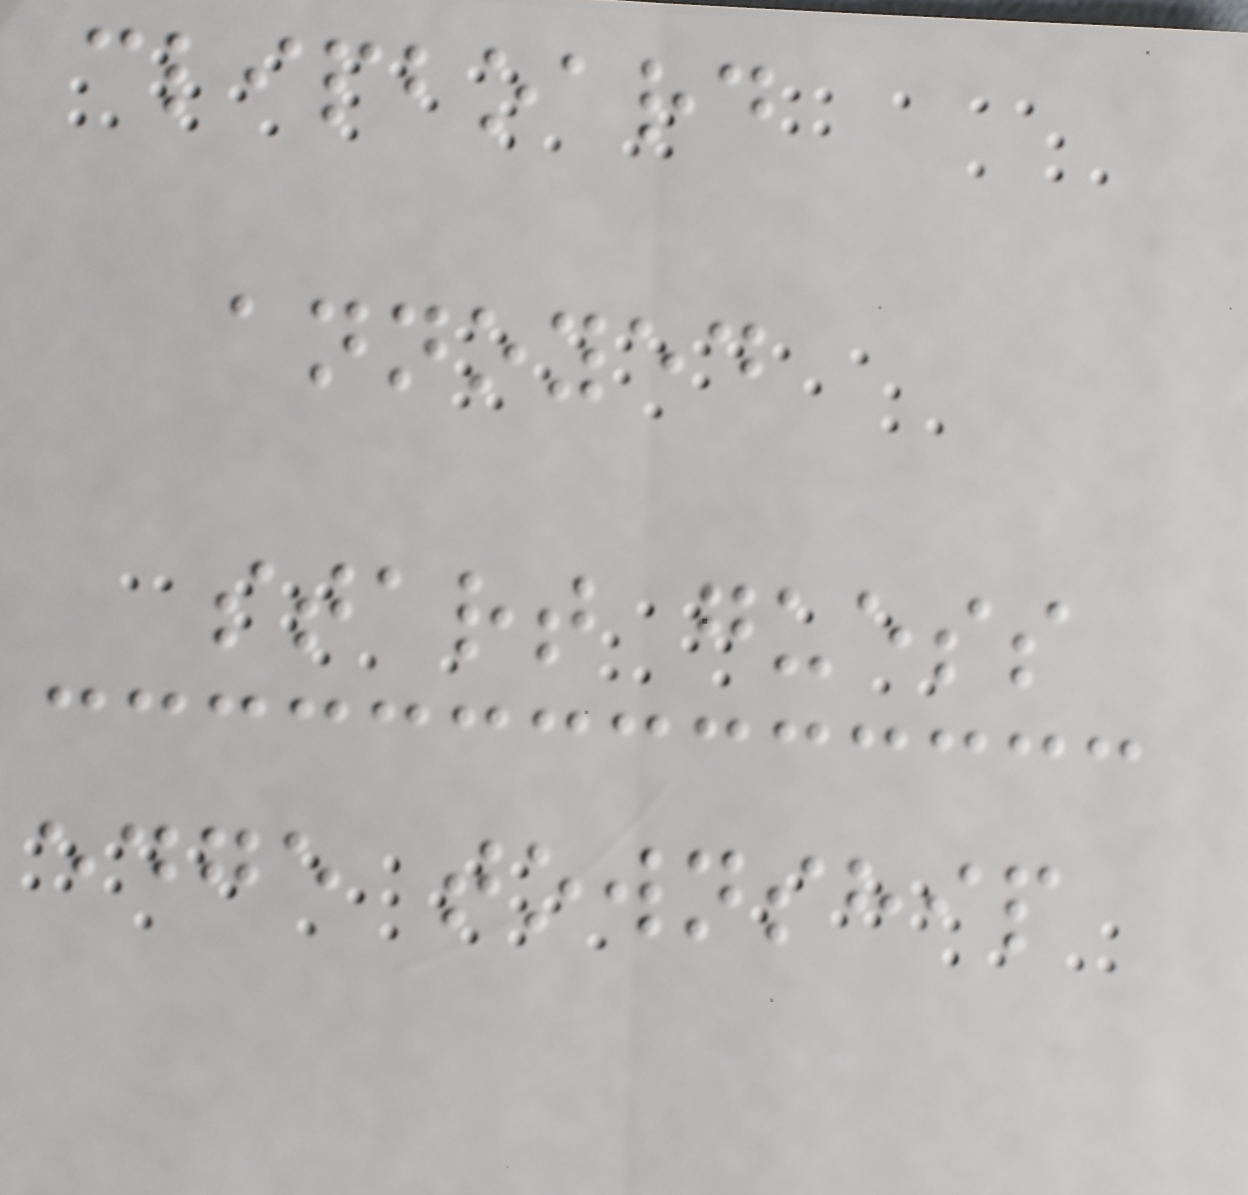clipboard
annoyed
start guess
edge township
